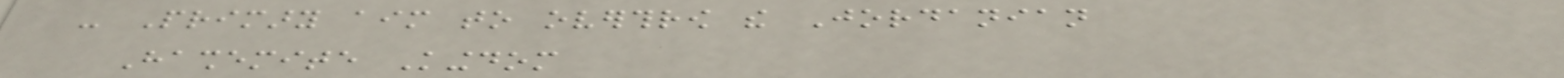- Primary aim to overthrow the Jordanian
Hashemite Kingdom
